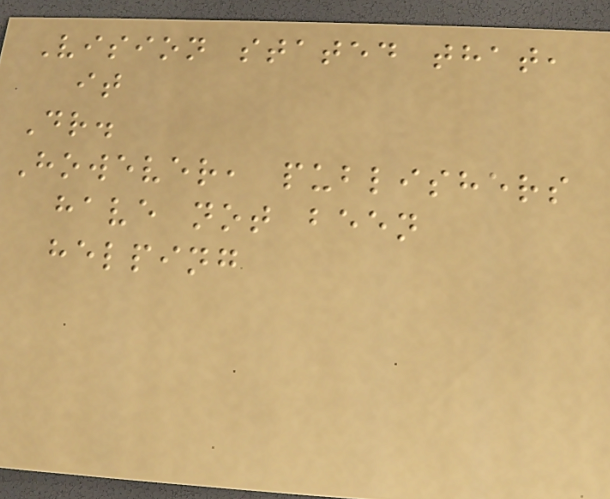Vision stated that,
it
Dr.
However, publishers
have not been
helping
